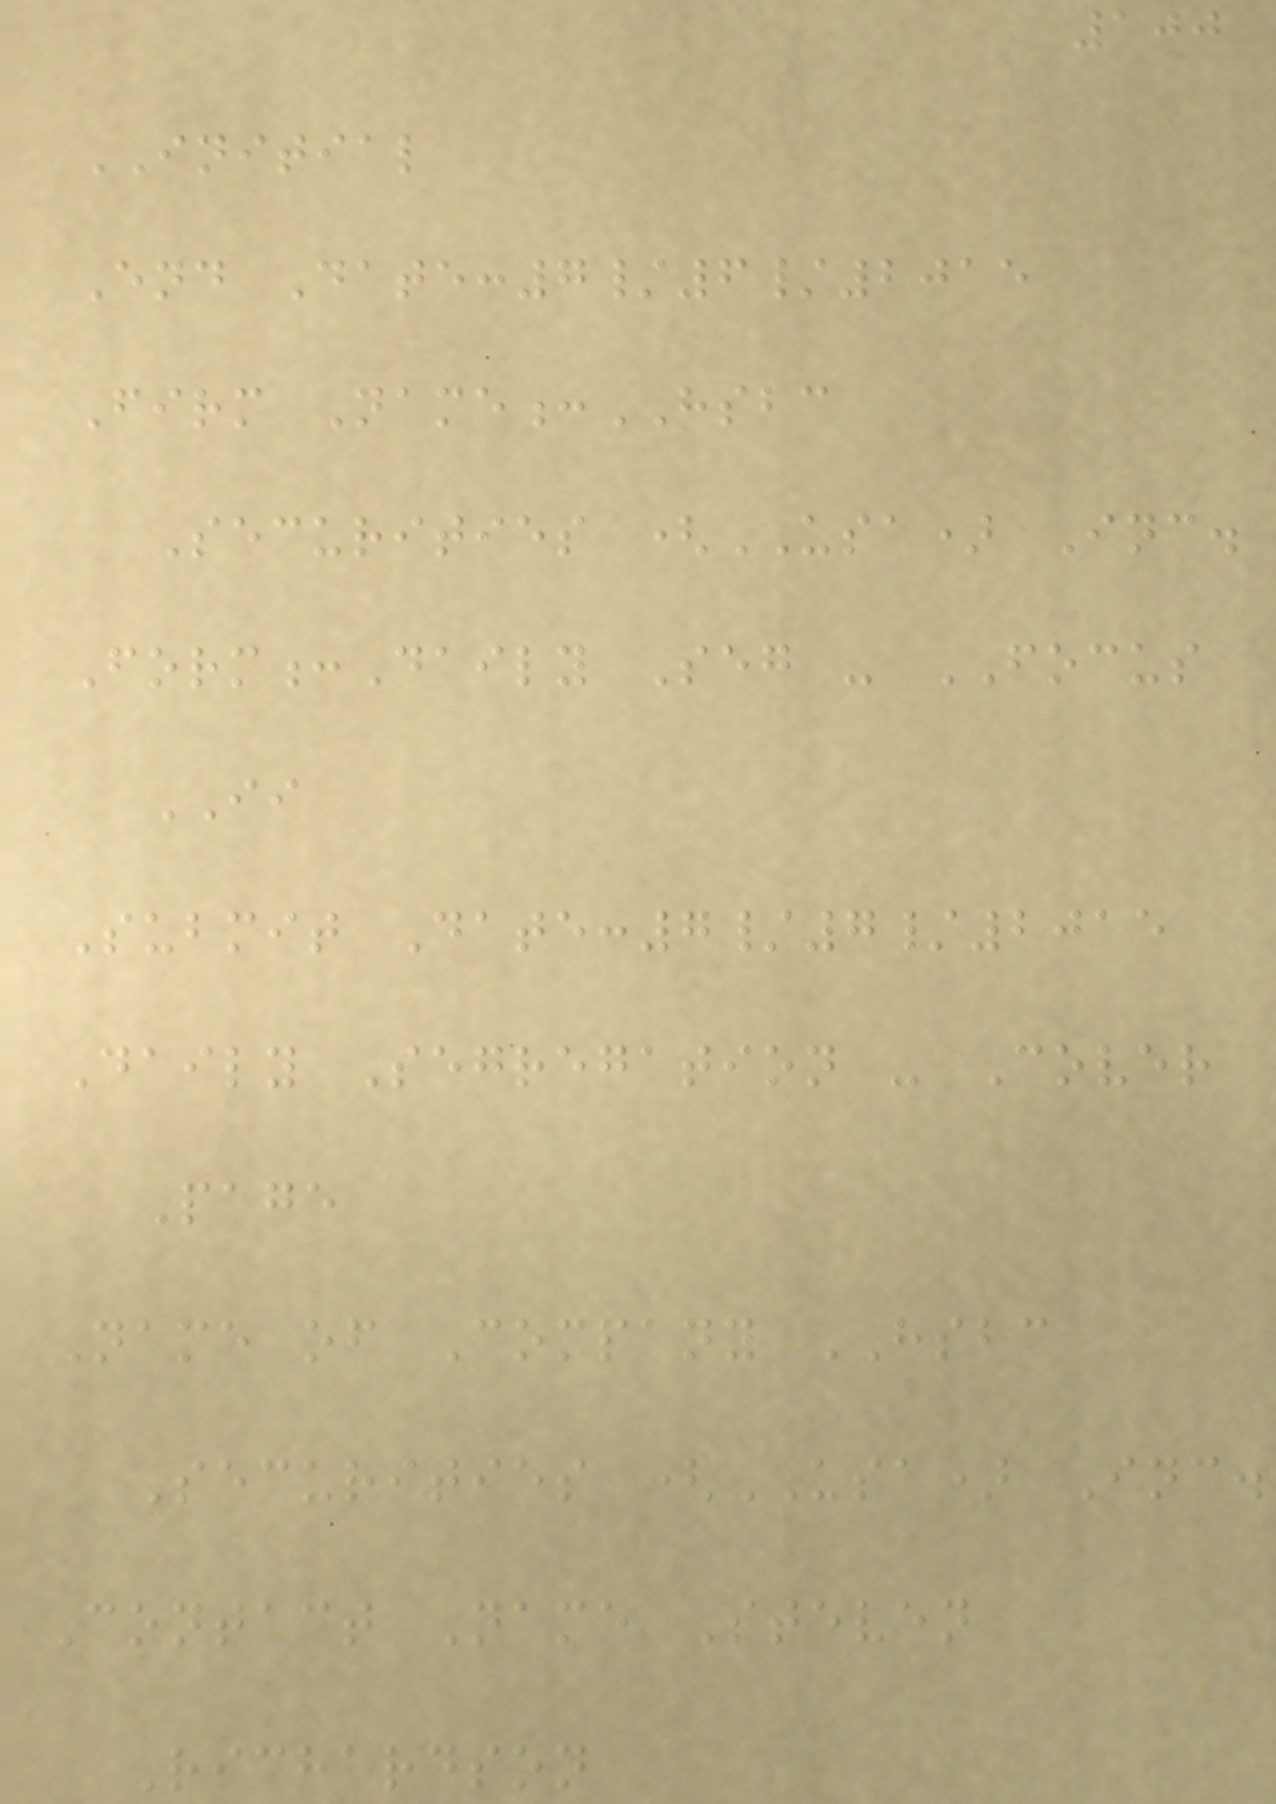100
INITIAL
End Date:7/6/2015
Firm Name:HSBC
Securities (USA) Inc.
Form:Daily Seg - FOCUS
II
Submit Date:7/7/2015
Daily Segregation - Cover
Page
Name of Company HSBC
Securities (USA) Inc.
Contact Name Steven
Richardson
